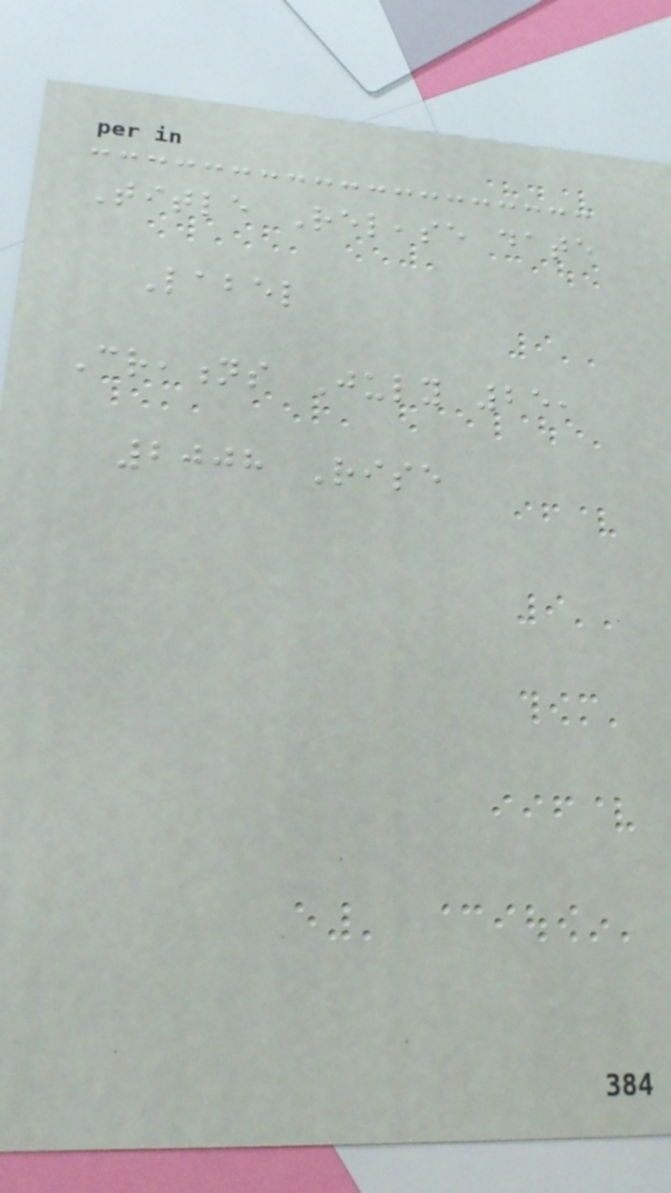Title Release date
Label
Creations July 25,
2008 Rise
